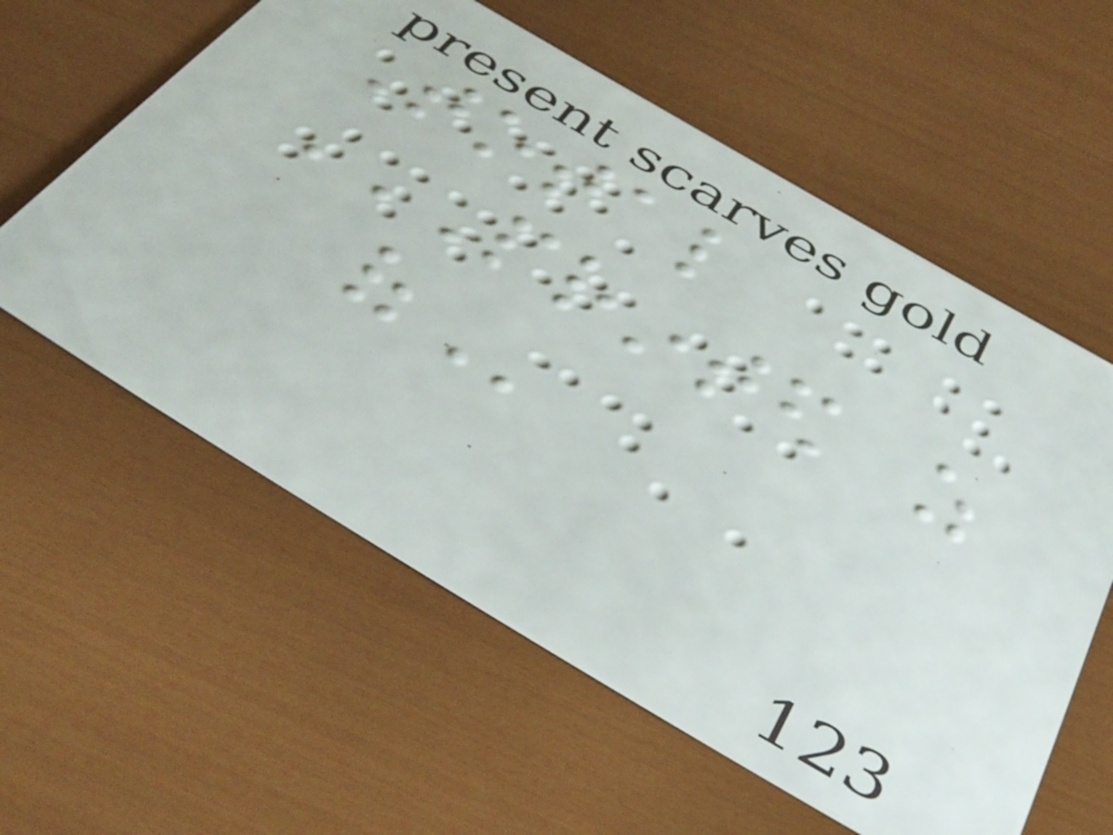Total
PRINTED AS
OF
